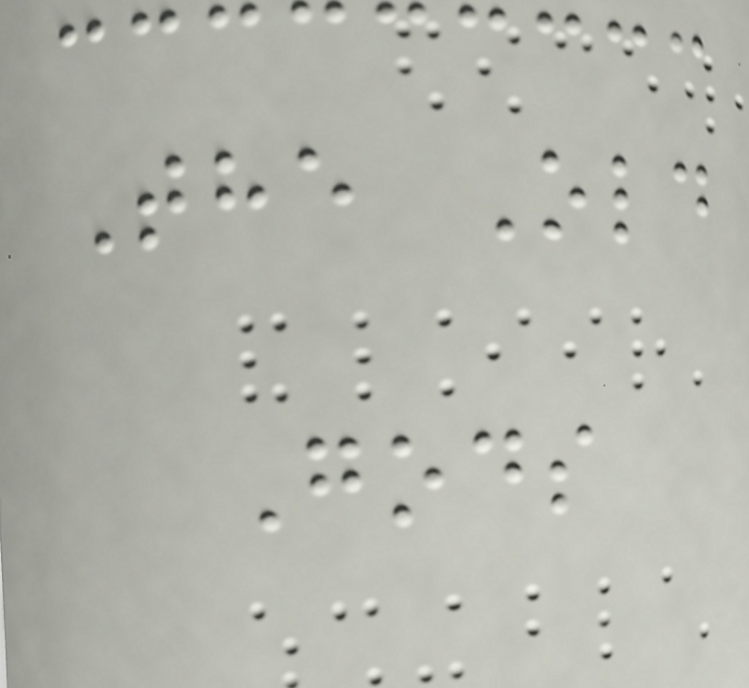The Old
Gods
